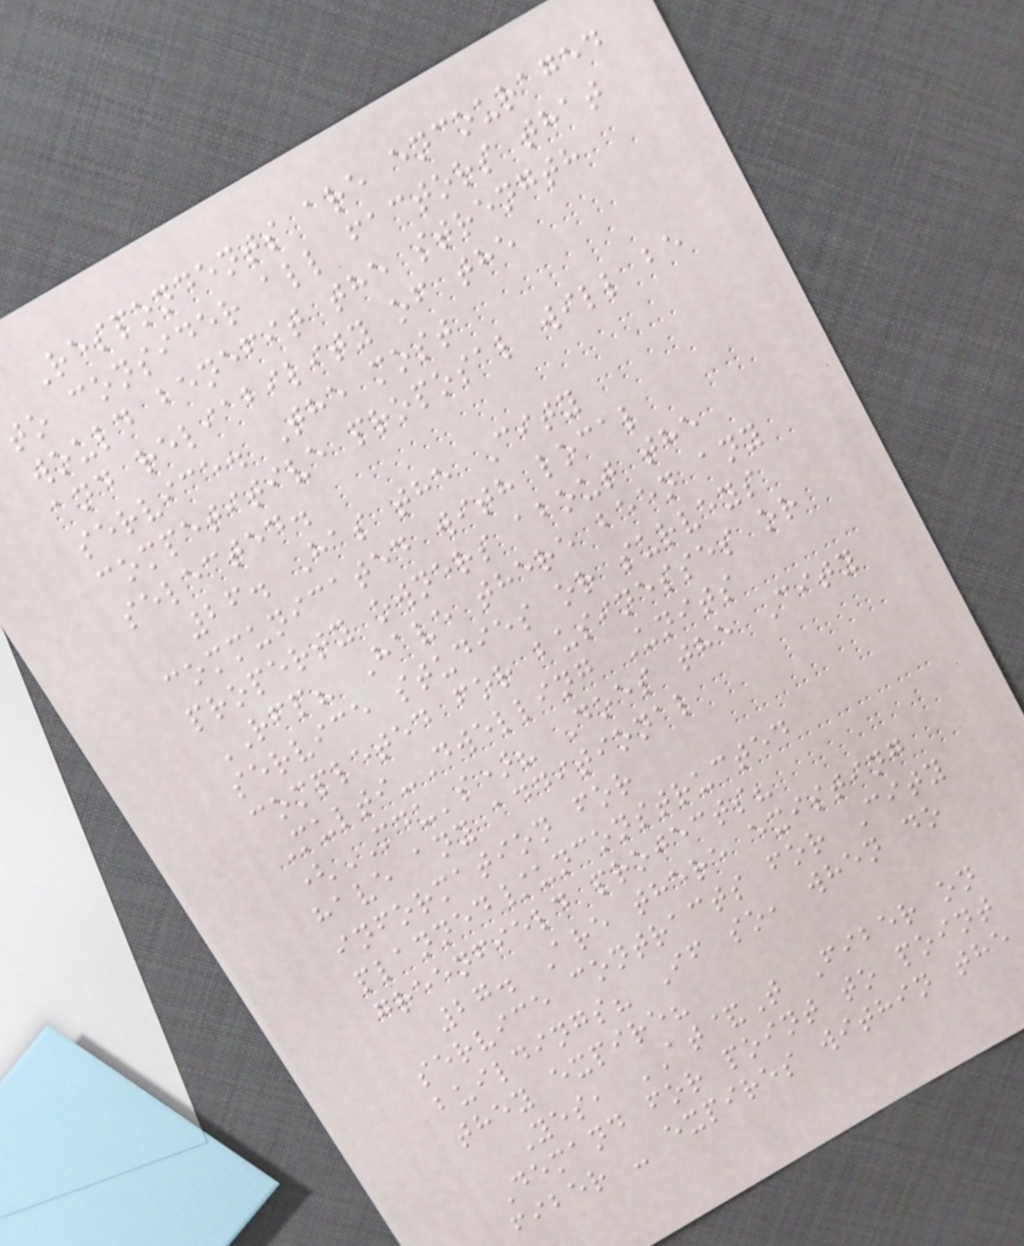Respondents are encouraged
to consider all factors that
would benefit the strength
and reliability of the
service. The most
competitive proposal will be
selected.
26. Has the City
communicated with local
property owners about the
RFP? Have there been any
service studies or surveys
completed for businesses or
Multi-Dwelling Units
(MDU's)? Does the City
have any additional
information for
planned/unconstructed
greenfield projects?
27. Are there existing
service contracts for City
buildings? If so, when do
they expire?
Yes, AT&T Fiber on
Demand for point to point
fiber - expires within the
